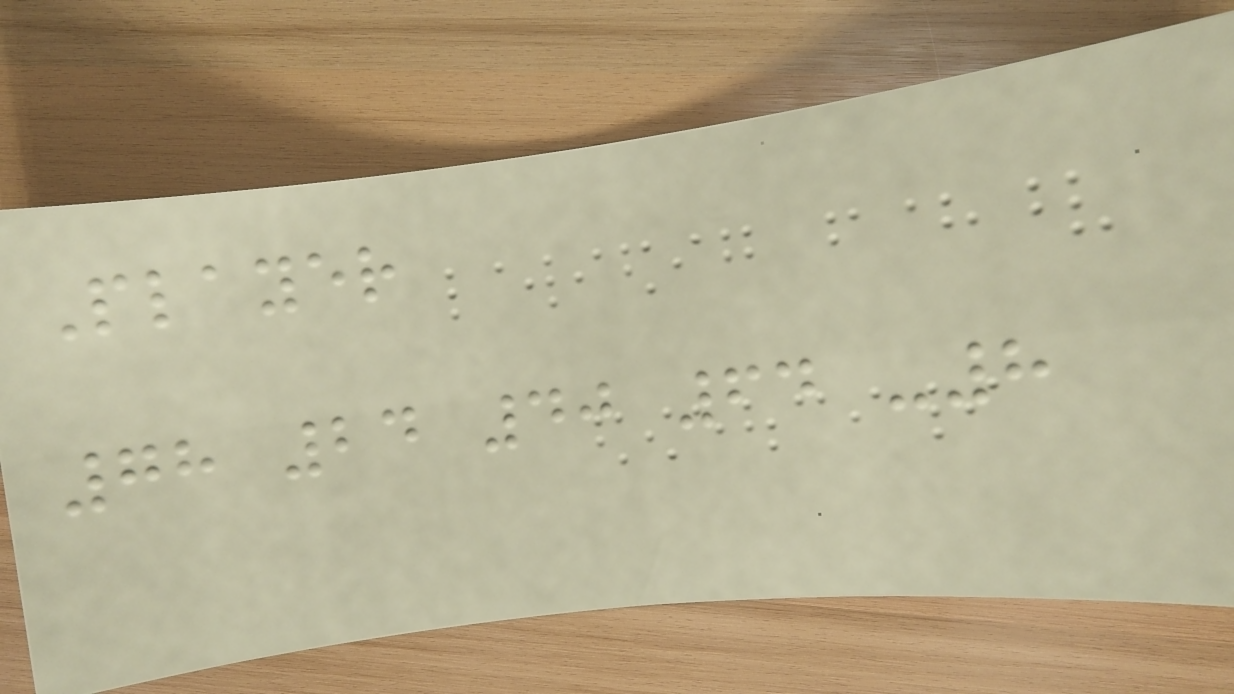Player
78 24 40 64 -8
